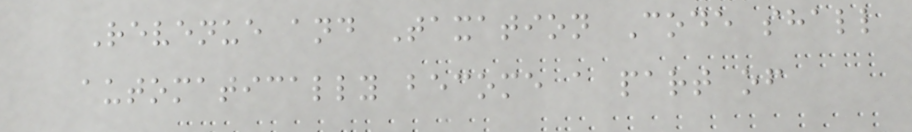Revenue and Taxation Code shall
automatically become a part of
